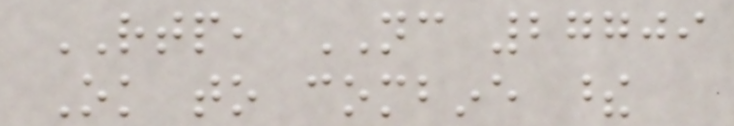RTP, NC 27709
Ok to combine these
